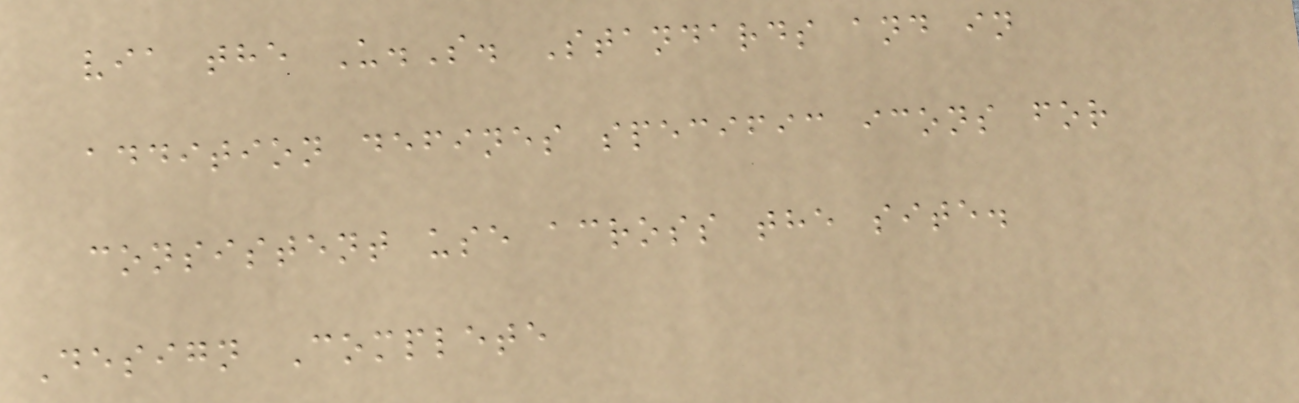via the U.S. Standards and in
addition defines specific icons for
consistent use across the site.
Design Complete
